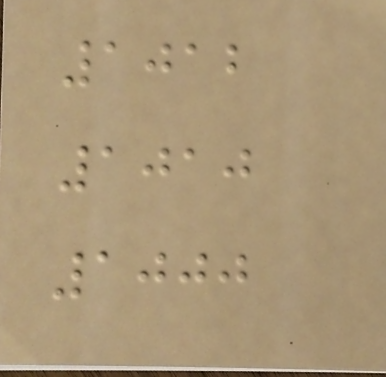1012
1010
1000
